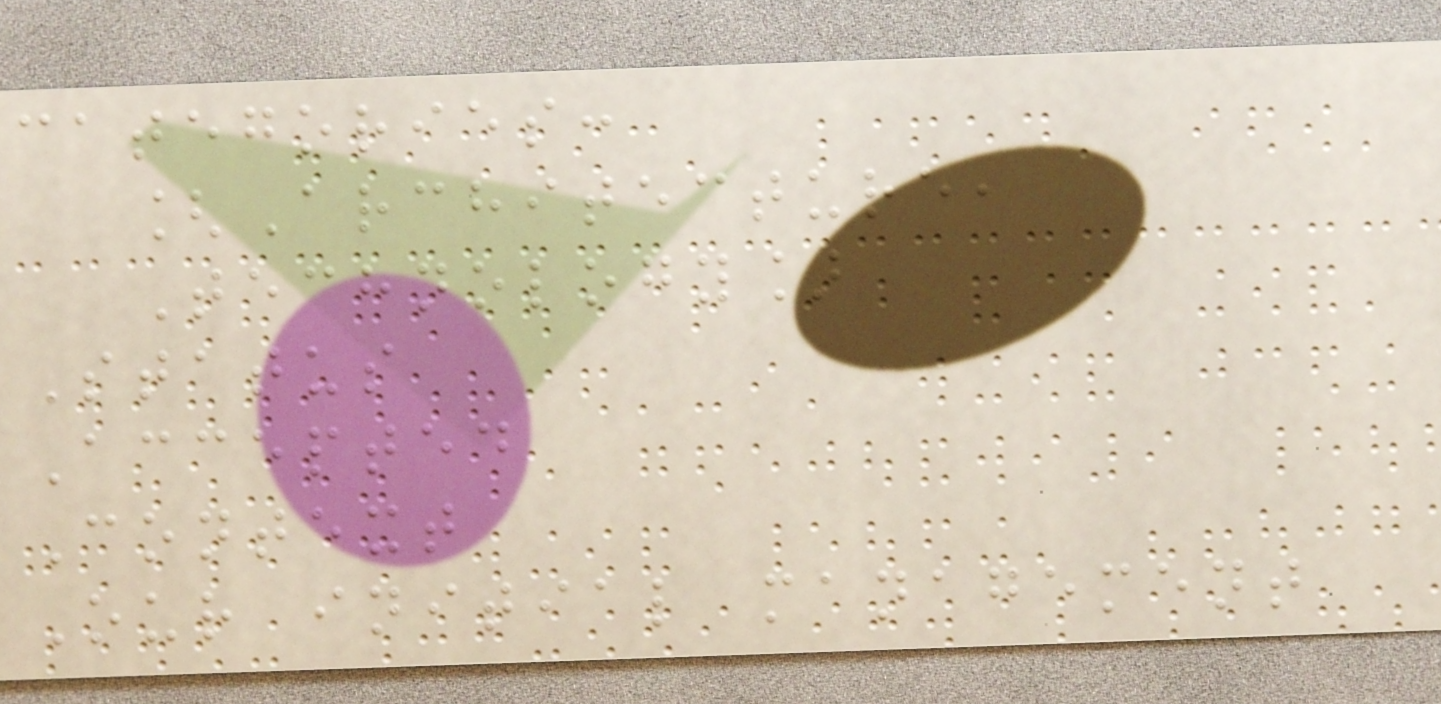categories:
[Architecture,
Technology]
Status
Accepted
Context
Our initial management
